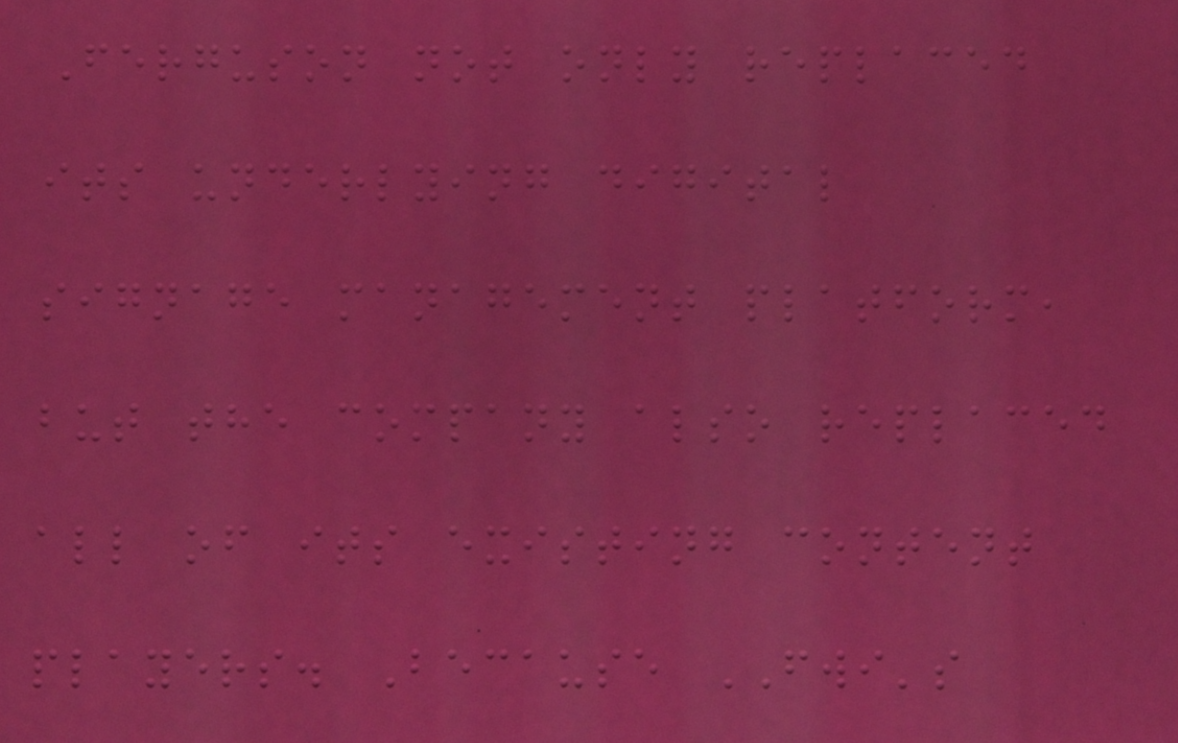Ferguson not only replaced
its underlying digital
signage management platform,
but the company also replaced
all of its existing content
players. Because FWI's
